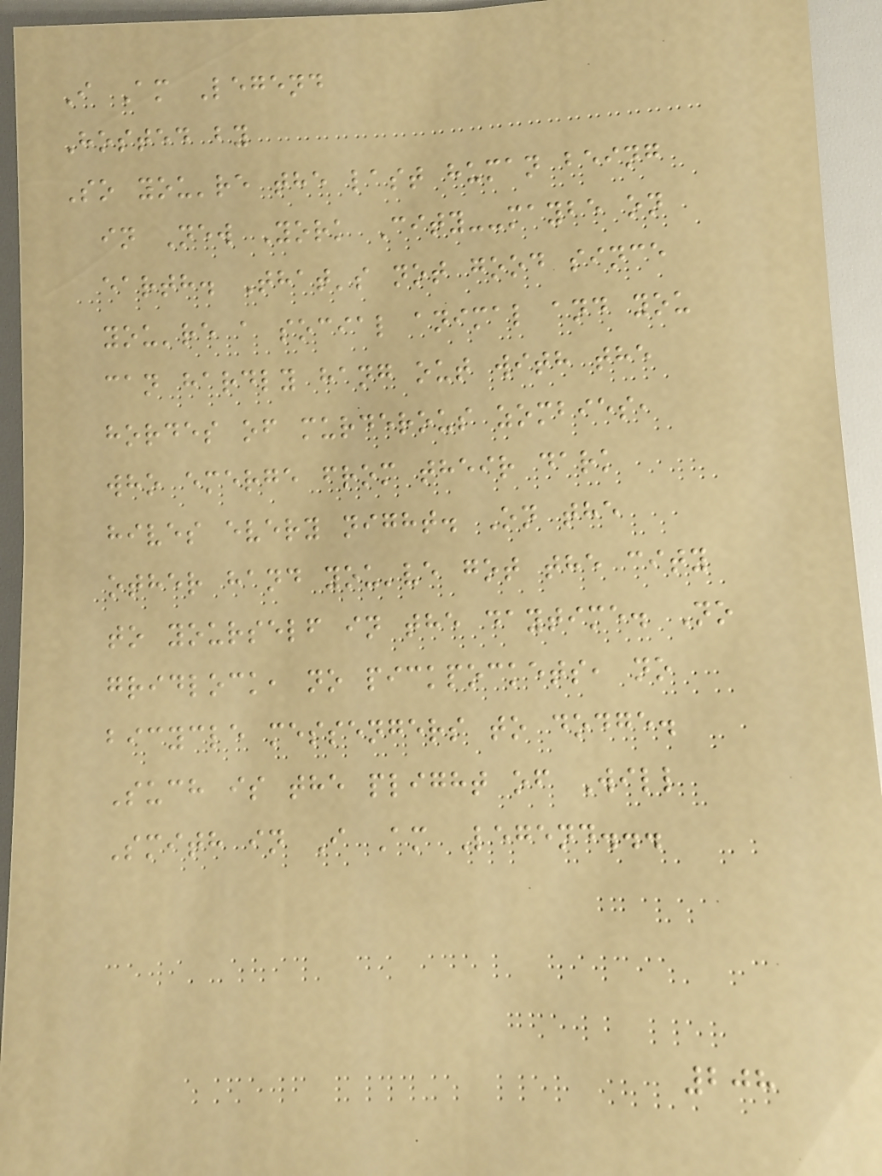I Am Legend
Hosted by
So you're the last human being
in New York City--maybe on
earth. That's not good since
you're a social animal and you
can hardly hang out with the
hordes of murderous zombies,
who emerge from their dark
hives every night. On the
other hand you've got the city
to yourself in the daytime. No
gridlock, no pickpockets, no
bicycle messengers to dodge.
Such is the plight of Will
Smith in I Am Legend...
208
